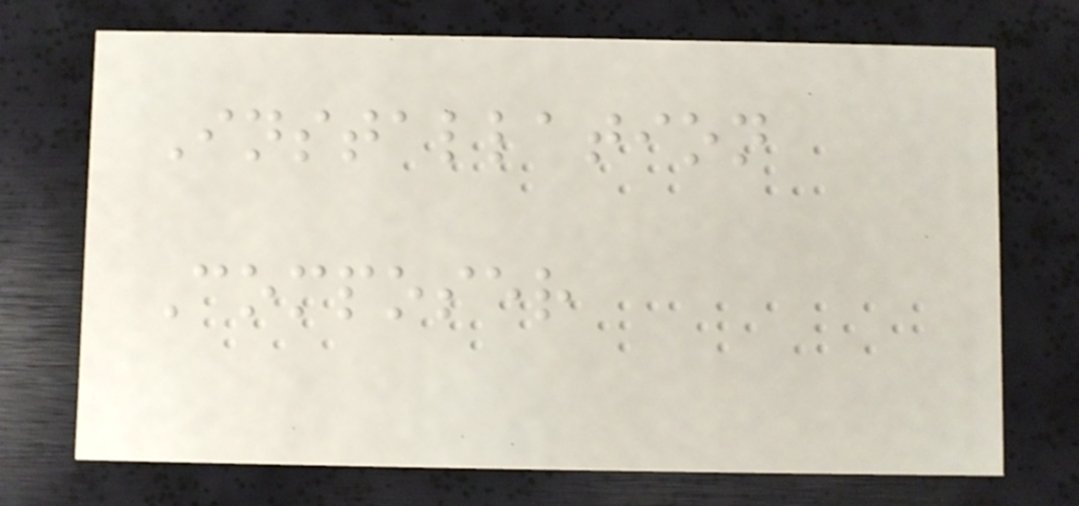Installation
Composer
